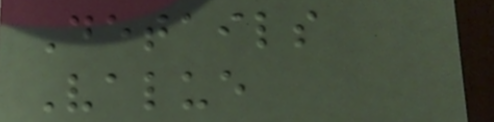Details
Value
